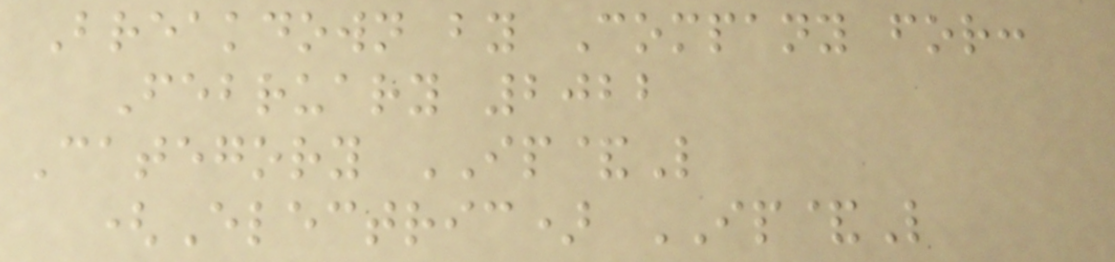Breakdown by Company for:
February 2022
Category IP&L
(Electric) IP&L
